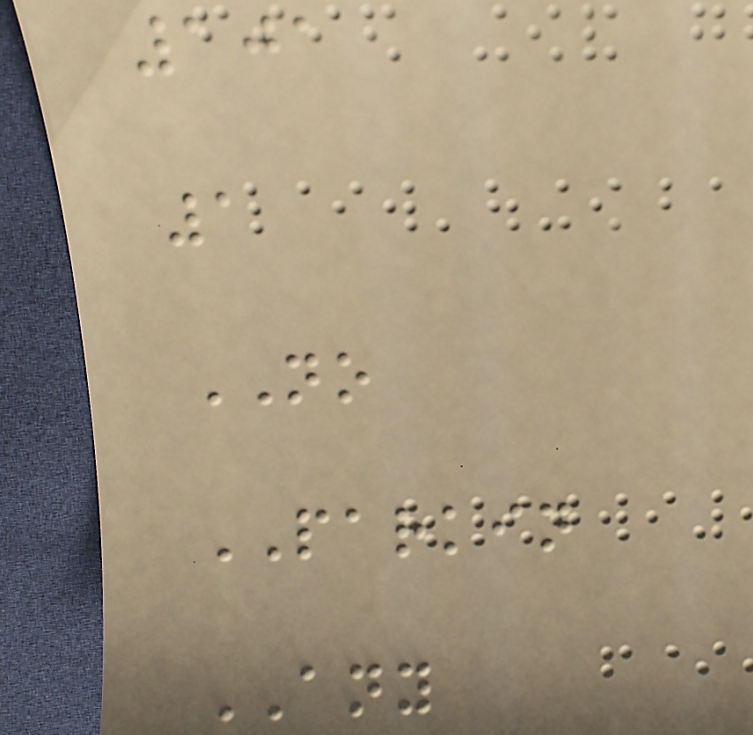101
1
NO
PARKIN
ANY
